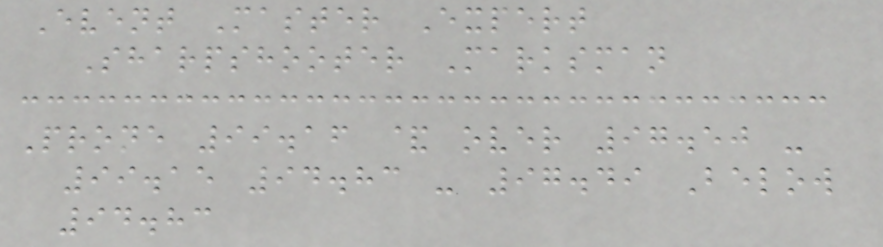Event Master Expert
Sharpshooter Marksman
Prone 99.16 & over 97.50 -
99.15 94.83 - 97.49 Below
94.83
